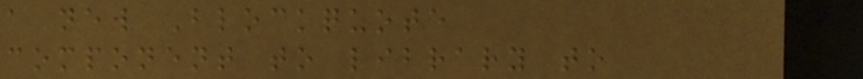a new Blockquote
component to library to
